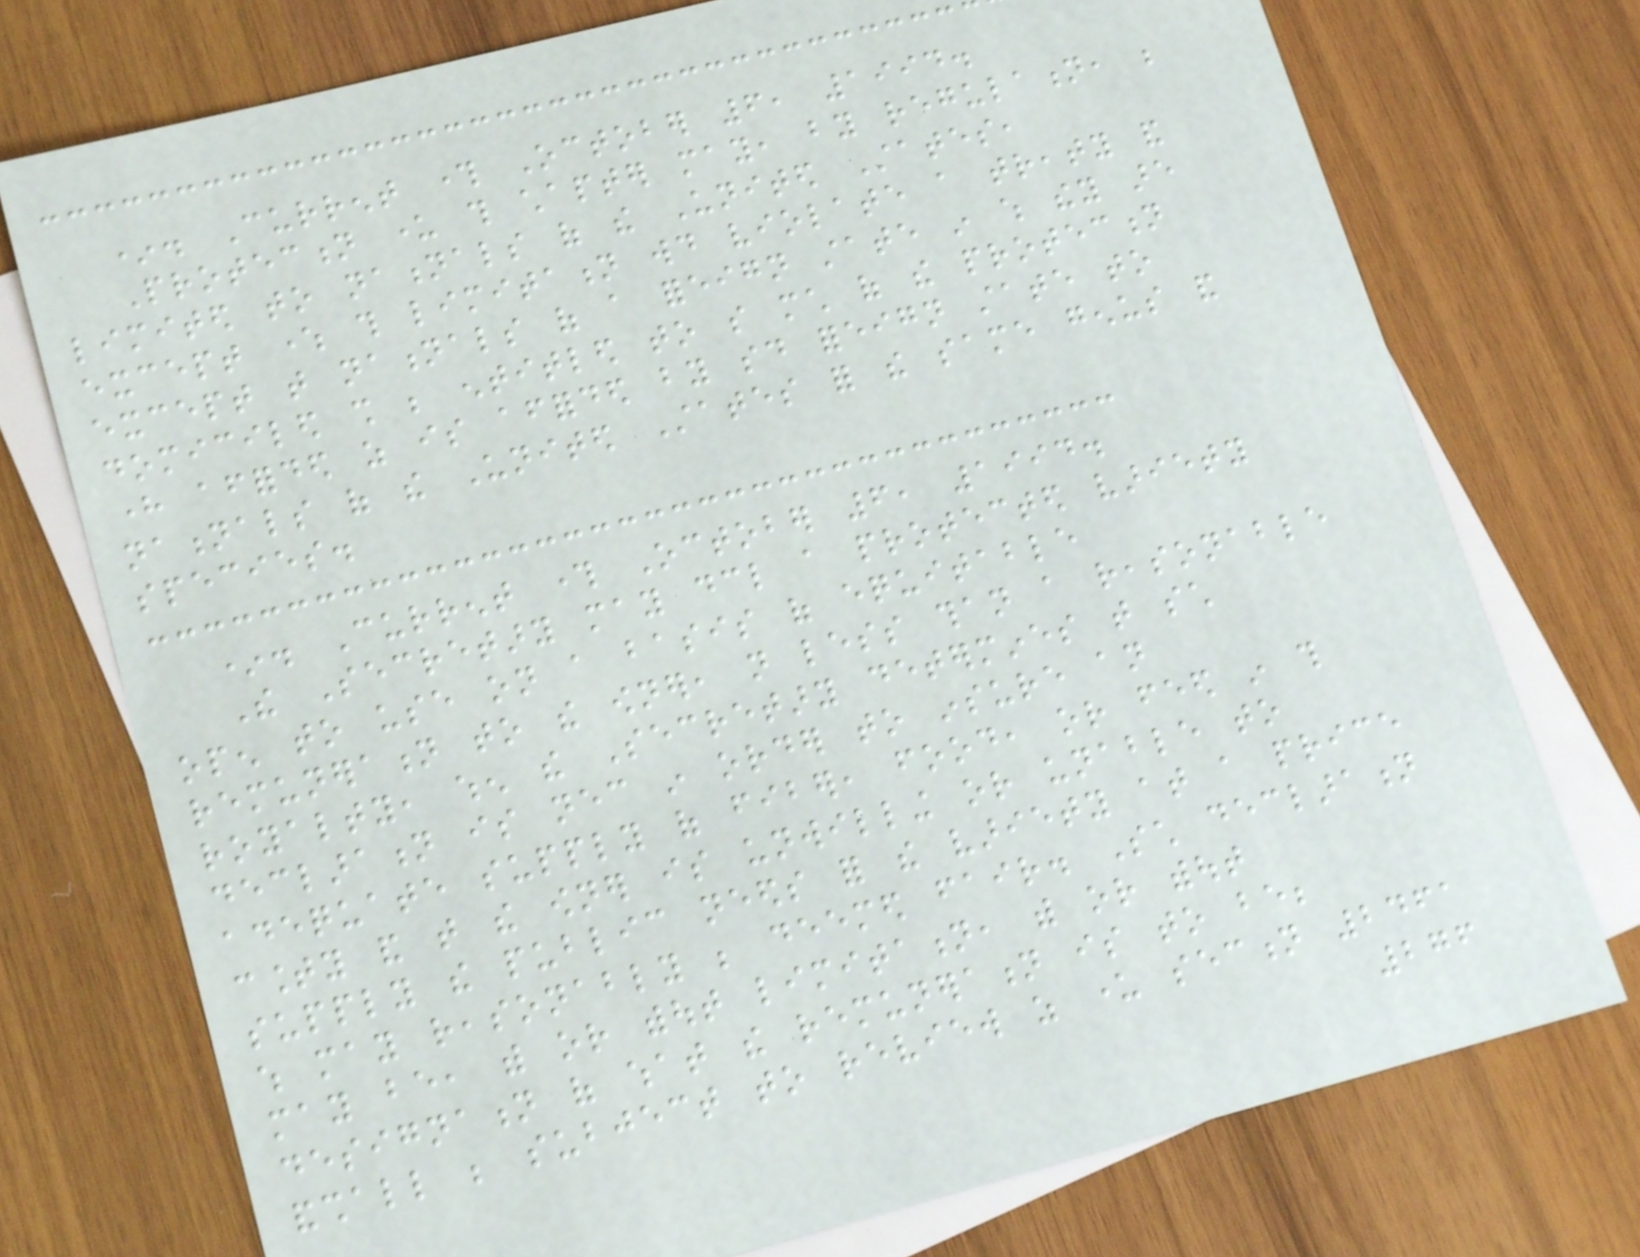*. Current through October 6, 1994.
Protection under this chapter may, by regulation, be
limited to nationals of the United States,
except where this limitation would violate a treaty and
except that nationals of a foreign state in which they are
domiciled shall be entitled to so much of the protection
here afforded as is afforded by said foreign state to
nationals of the United States for the same genus and
species.
*. Current through October 6, 1994.
The Secretary may declare a protected variety
open to use on a basis of equitable
remuneration to the owner, not less than a reasonable
royalty, when the Secretary determines that such
declaration is necessary in order to insure an
adequate supply of fiber, food, or feed in this
county and that the owner is unwilling or unable to
supply the public needs for the variety at a price
which may reasonably be deemed fair. Such declaration
may be, with or without limitation, with or without
designation of what the remuneration is to be;
andshall be subject to review as under section 2461
276
